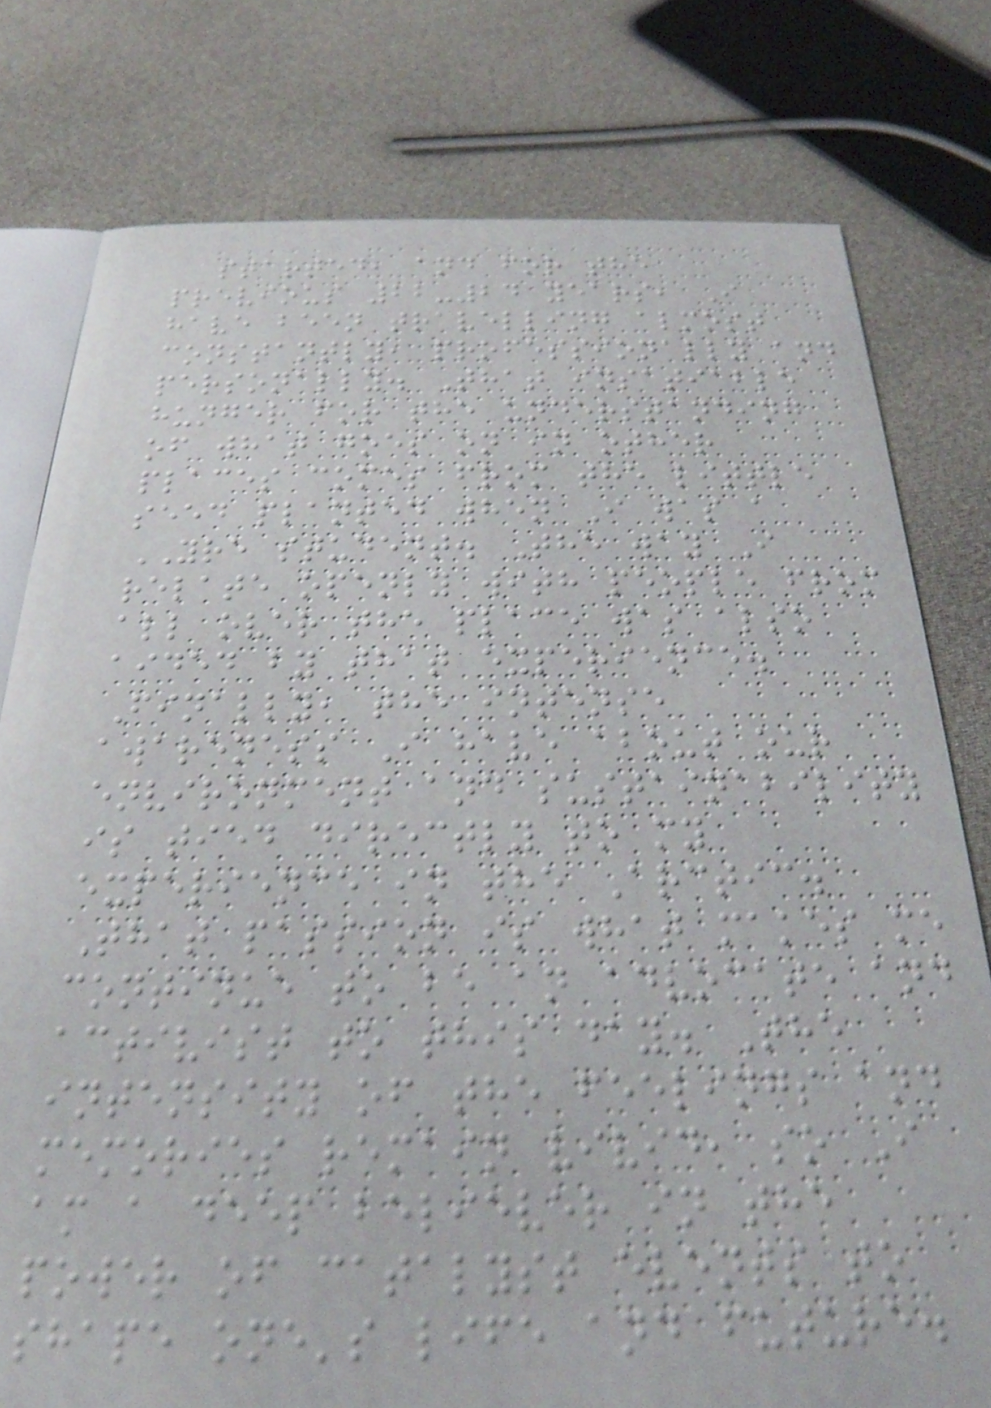started, and for the
previous 22-24 years, I
have been travelling almost
constantly, professionally and
personally. That insatiable
hunger for the understanding
of what goes on in other
places comes from the little
seed planted when I was a
YRE student. The way I
relate openly with people from
all over the place was also
aided by that experience.
Finally, the intense
awareness I have about our
environment and sustainability
is tied directly to my
experience in the Arctic.
That passion is what makes me
continue to be an advocate and
activist to this day. The
intensity of the feelings and
memories remain vivid, so I
am a deep believer in the
power of catalyst events to
shape one's life and future.
